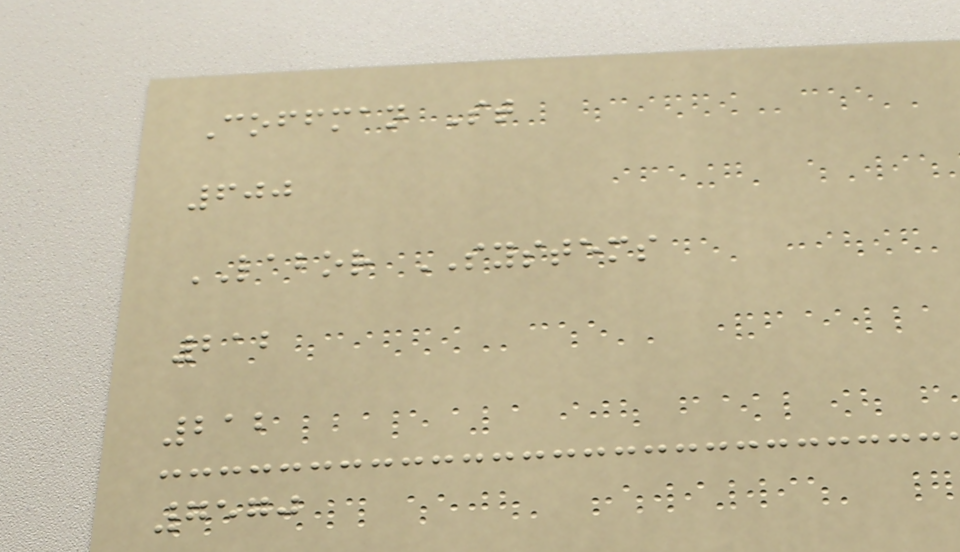Coffman St
600
LABOR SYSTEMS
212
212
7570
